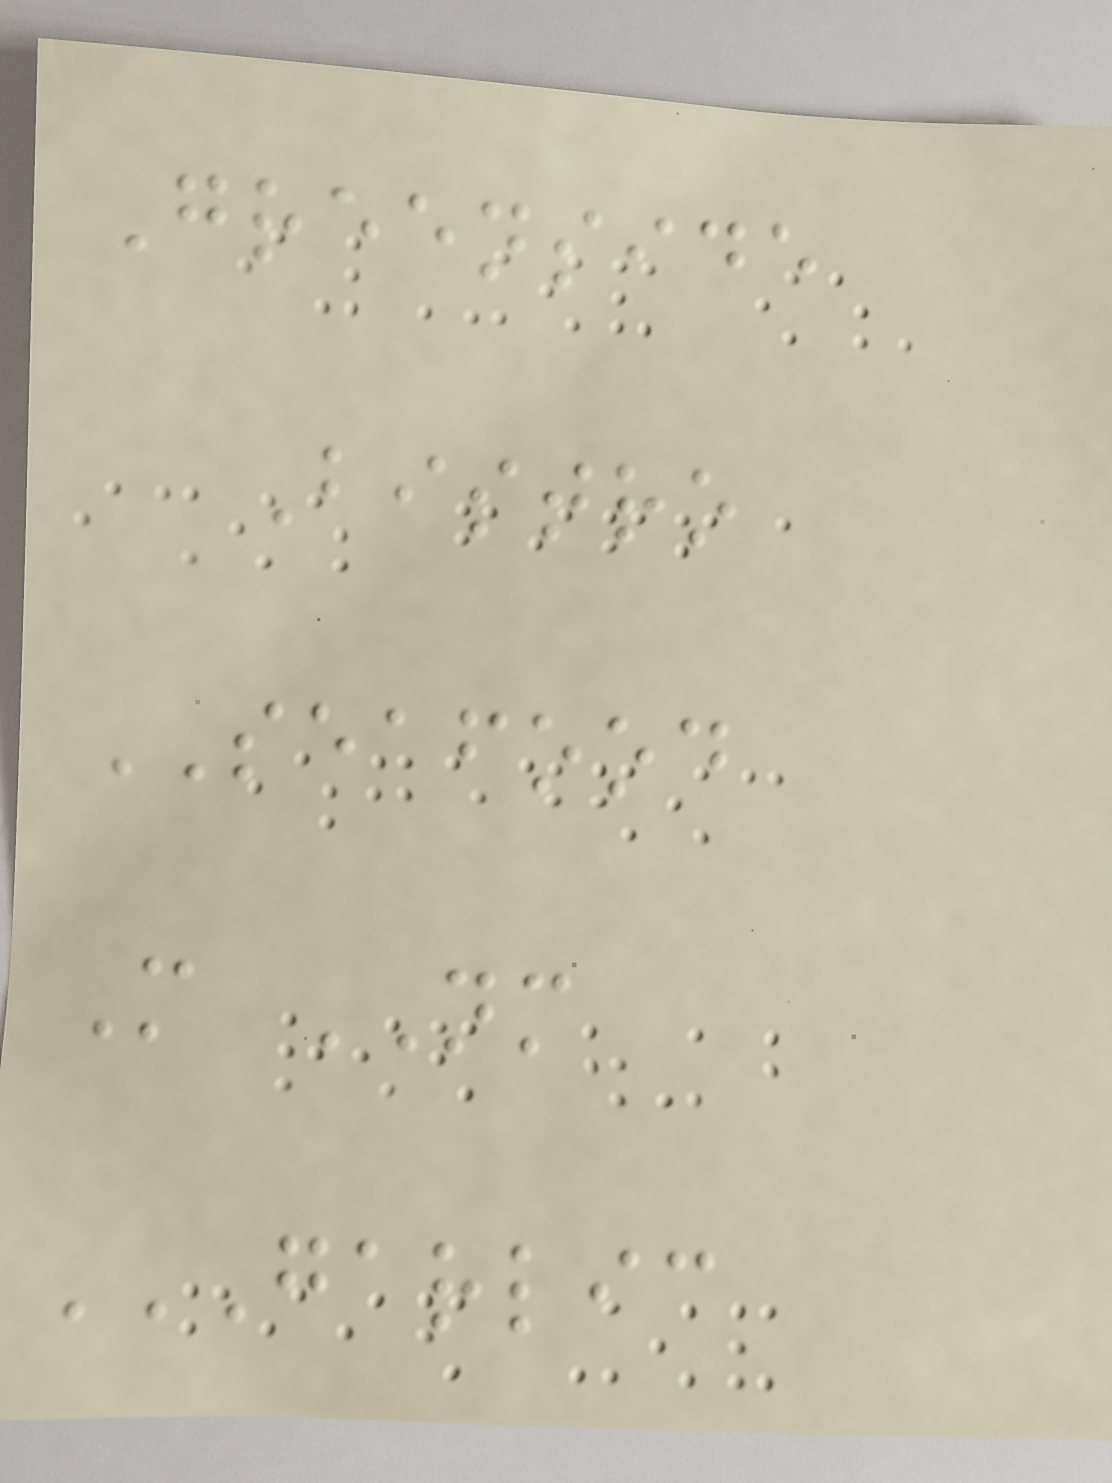Greenside
Bistro
SEAFOOD
M NM
GARLIC
